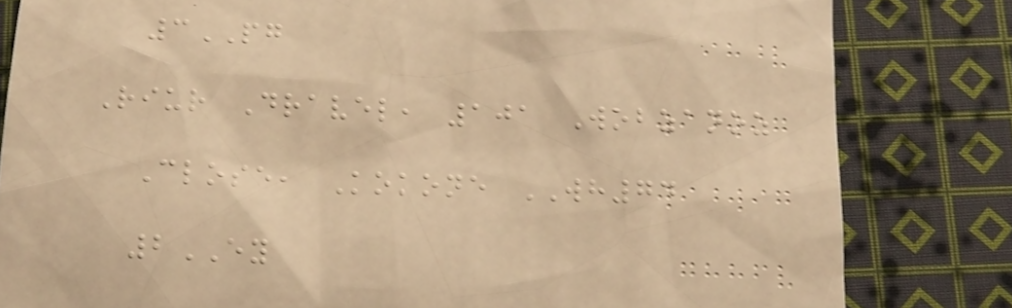3PG
Riur Dravel, 101 Wobzanoz
Close, Kokone WH74
2EY
